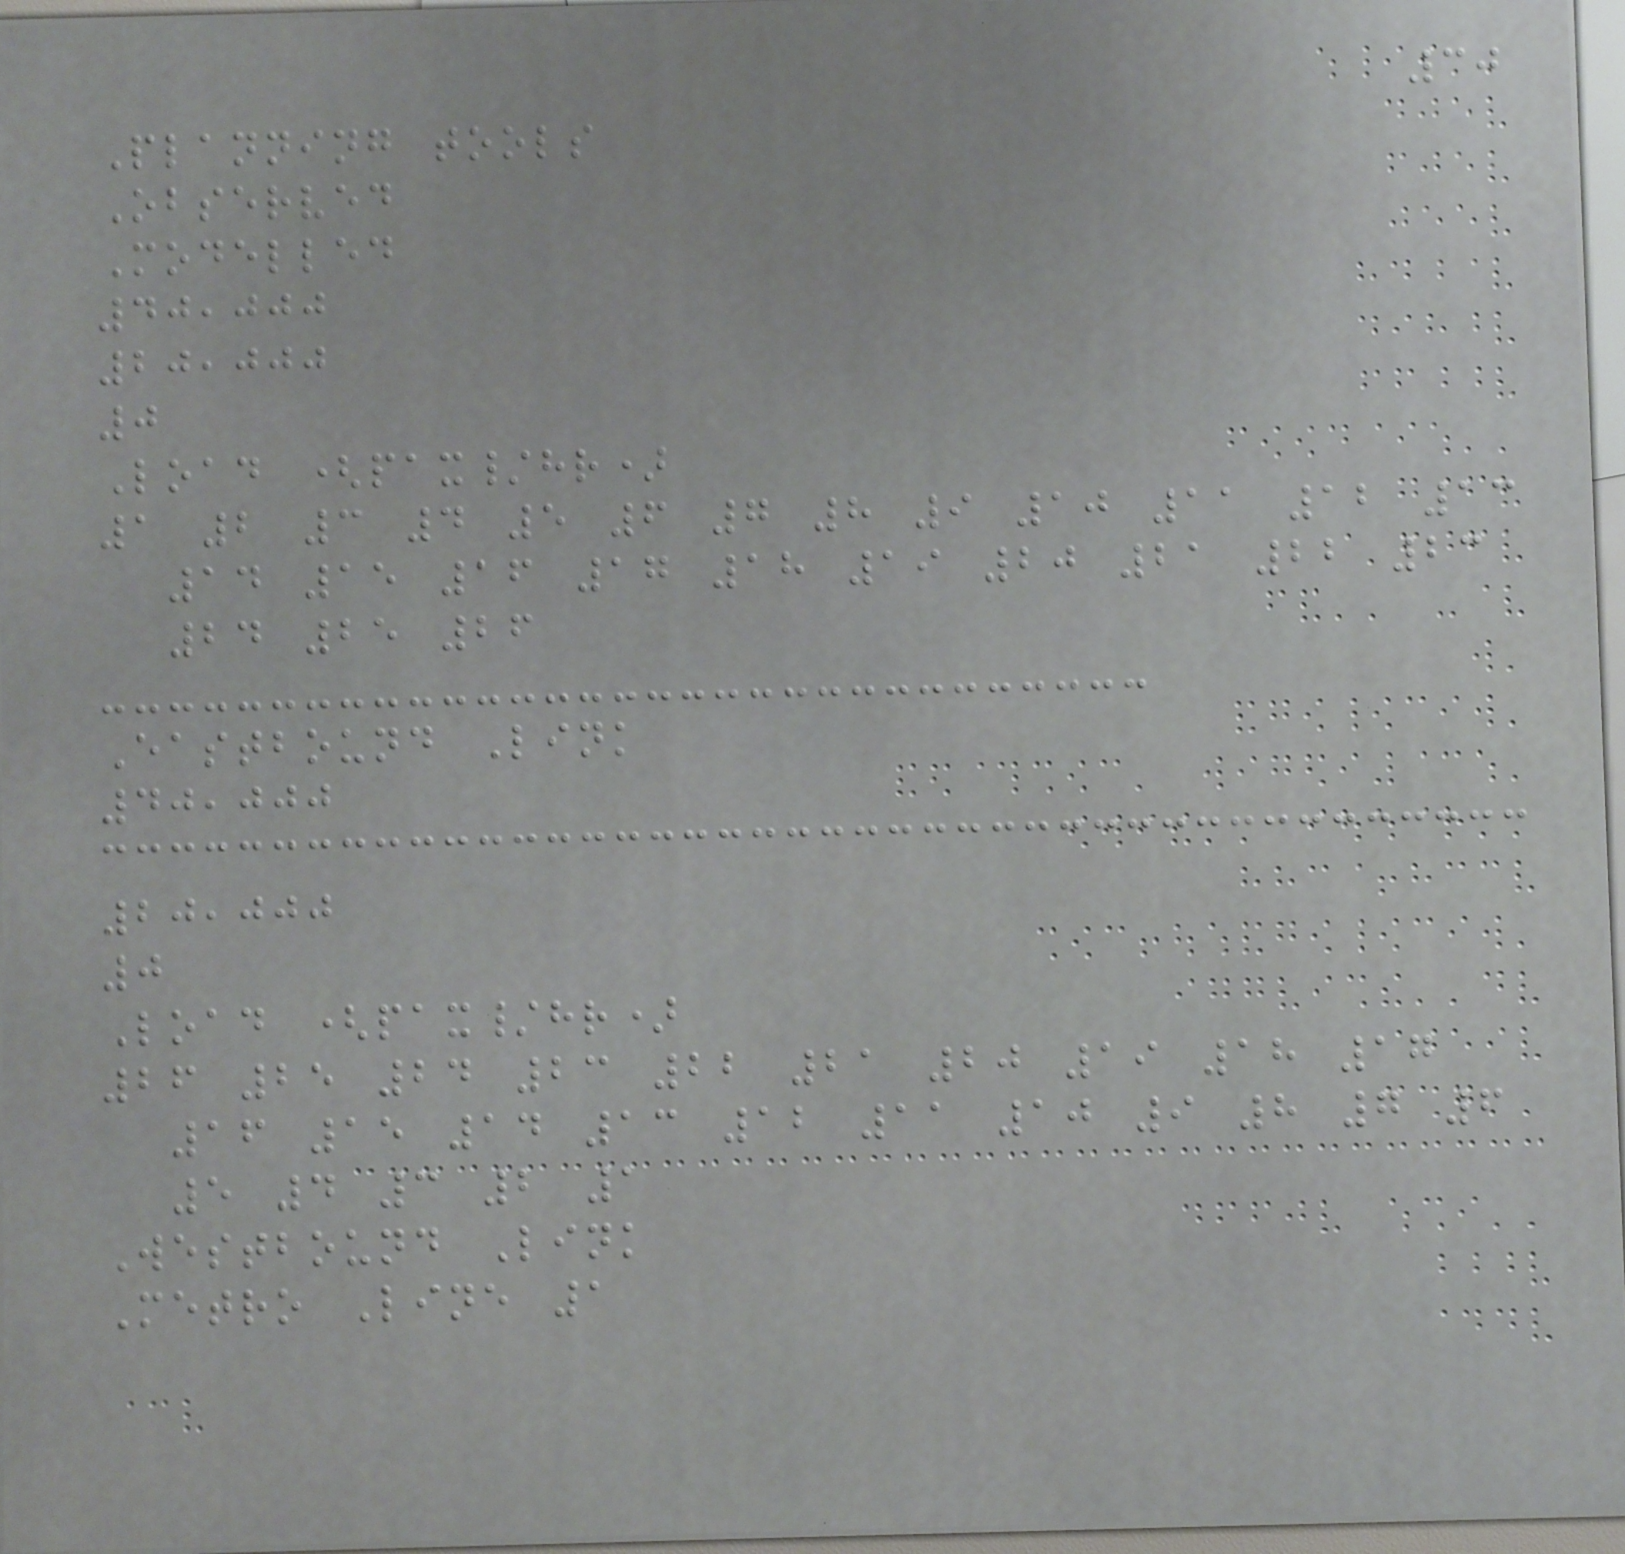30
Planning tools
Observed
Modelled
40,000
20,000
0
Load (pax/hr)
1 2 3 4 5 6 7 8 9 10 11 12 13
14 15 16 17 18 19 20 21 22 23
24 25 26
Eastbound Link
40,000
20,000
0
Load (pax/hr)
26 25 24 23 22 21 20 19 18 17
16 15 14 13 12 11 10 9 8 7 6
5 4 3 2 1
Westbound Link
Metro Line 1
